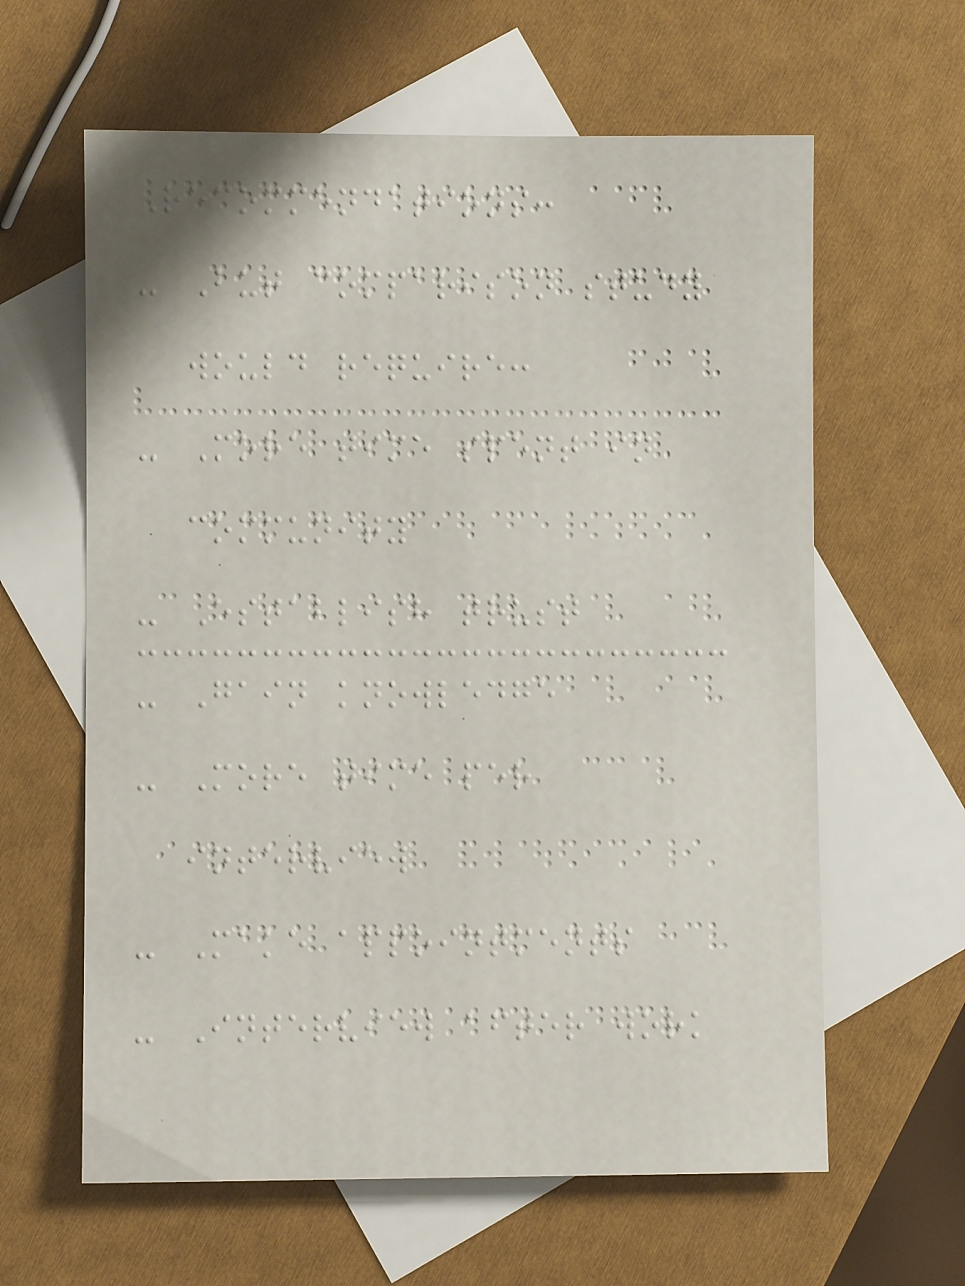Recommendations:
- But comparison study
would require:
- More time spent in
community
- Establish trust
- Gain knowledge
- More time per
interview
- Make appointments
- Interview after work
